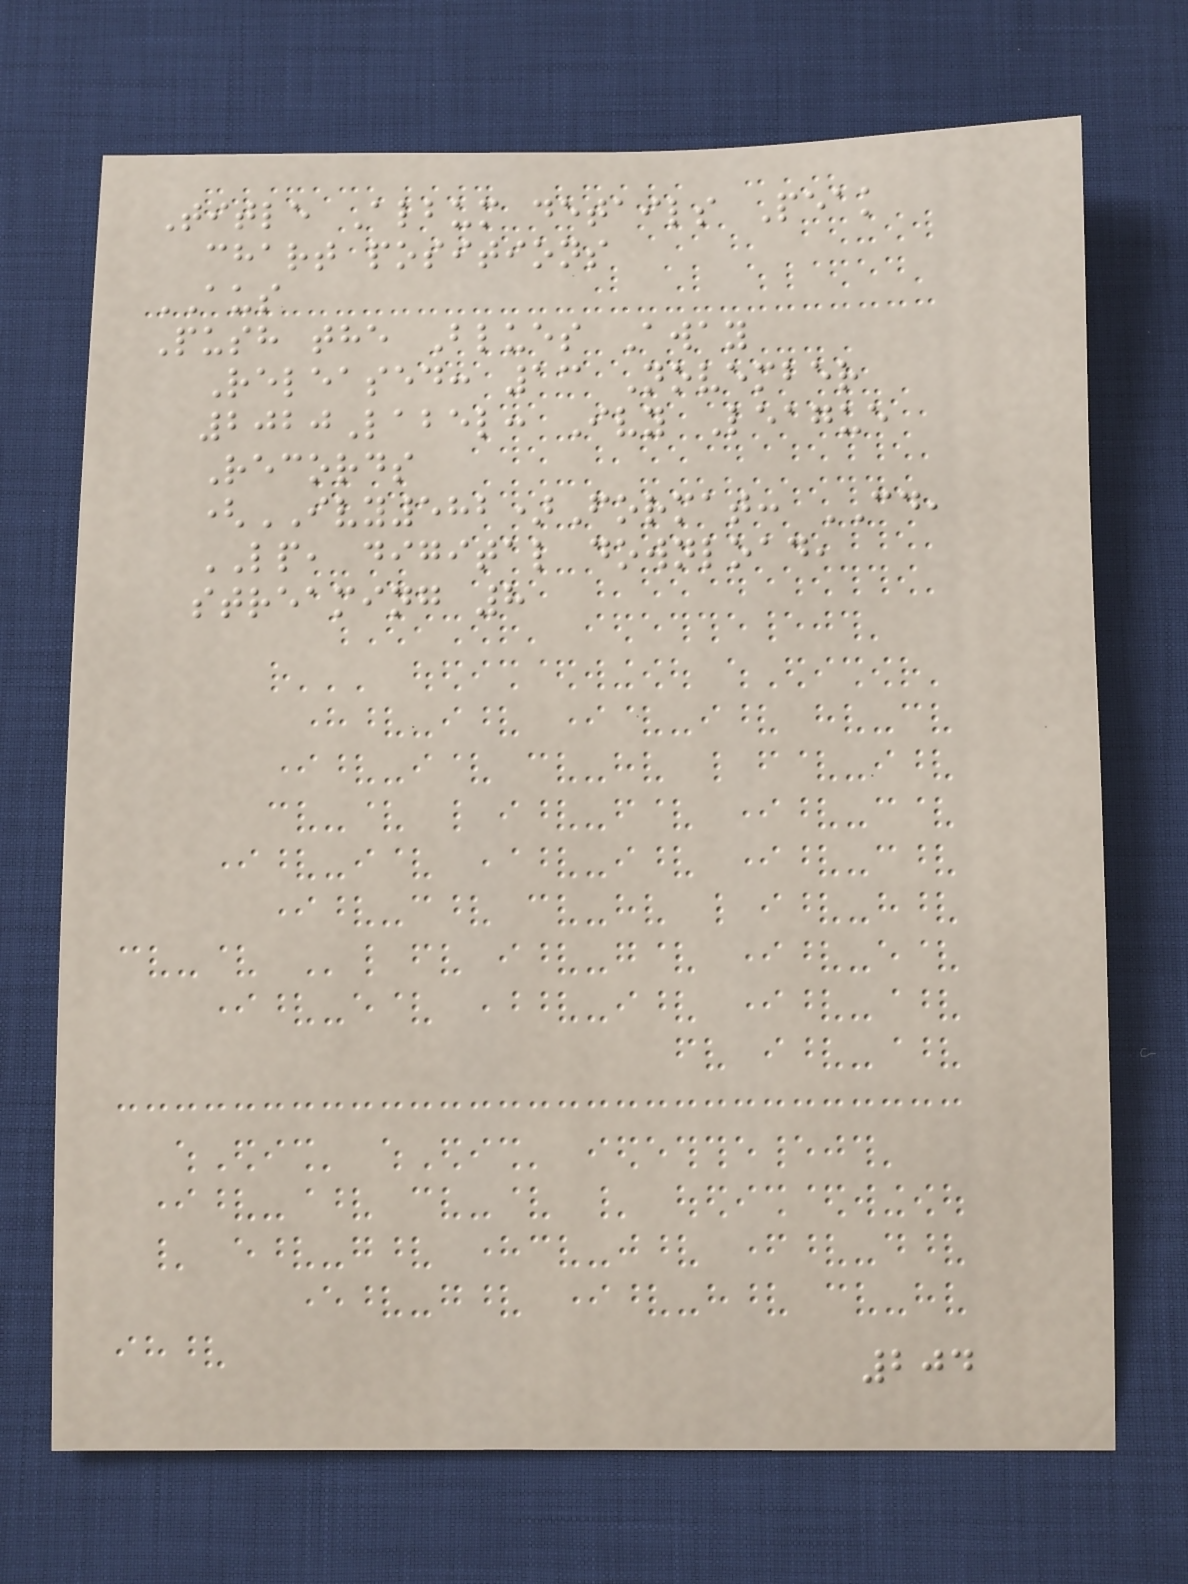Title Album details Peak
chart positions
AUS
Push the Blues Away
Released: 13 November
2020Label: Ivy League
Records
(IVY582)Format: CD,
LP, digital download,
streaming 8
204
